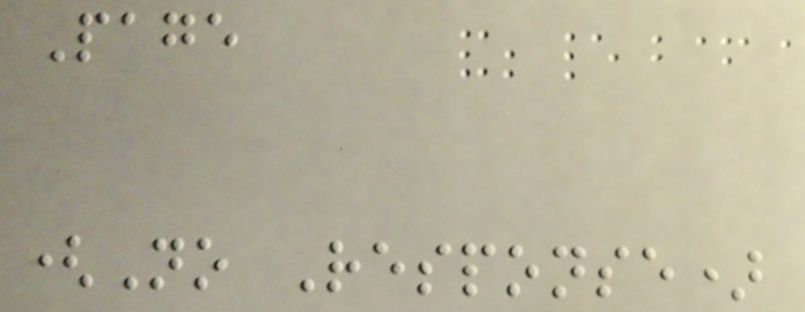Page
(No Response)
